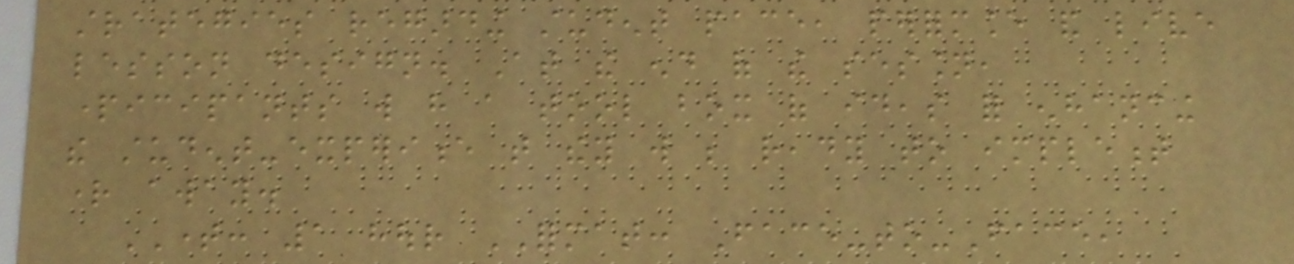strategies regarding student pace, performance and live
lesson design. At the end of the session,
participants will have a tool box of ideas for enhancing
the student-experience that they will be ready to implement
right away.
TIME: 1 hour FORMAT: Face-to-Face,
